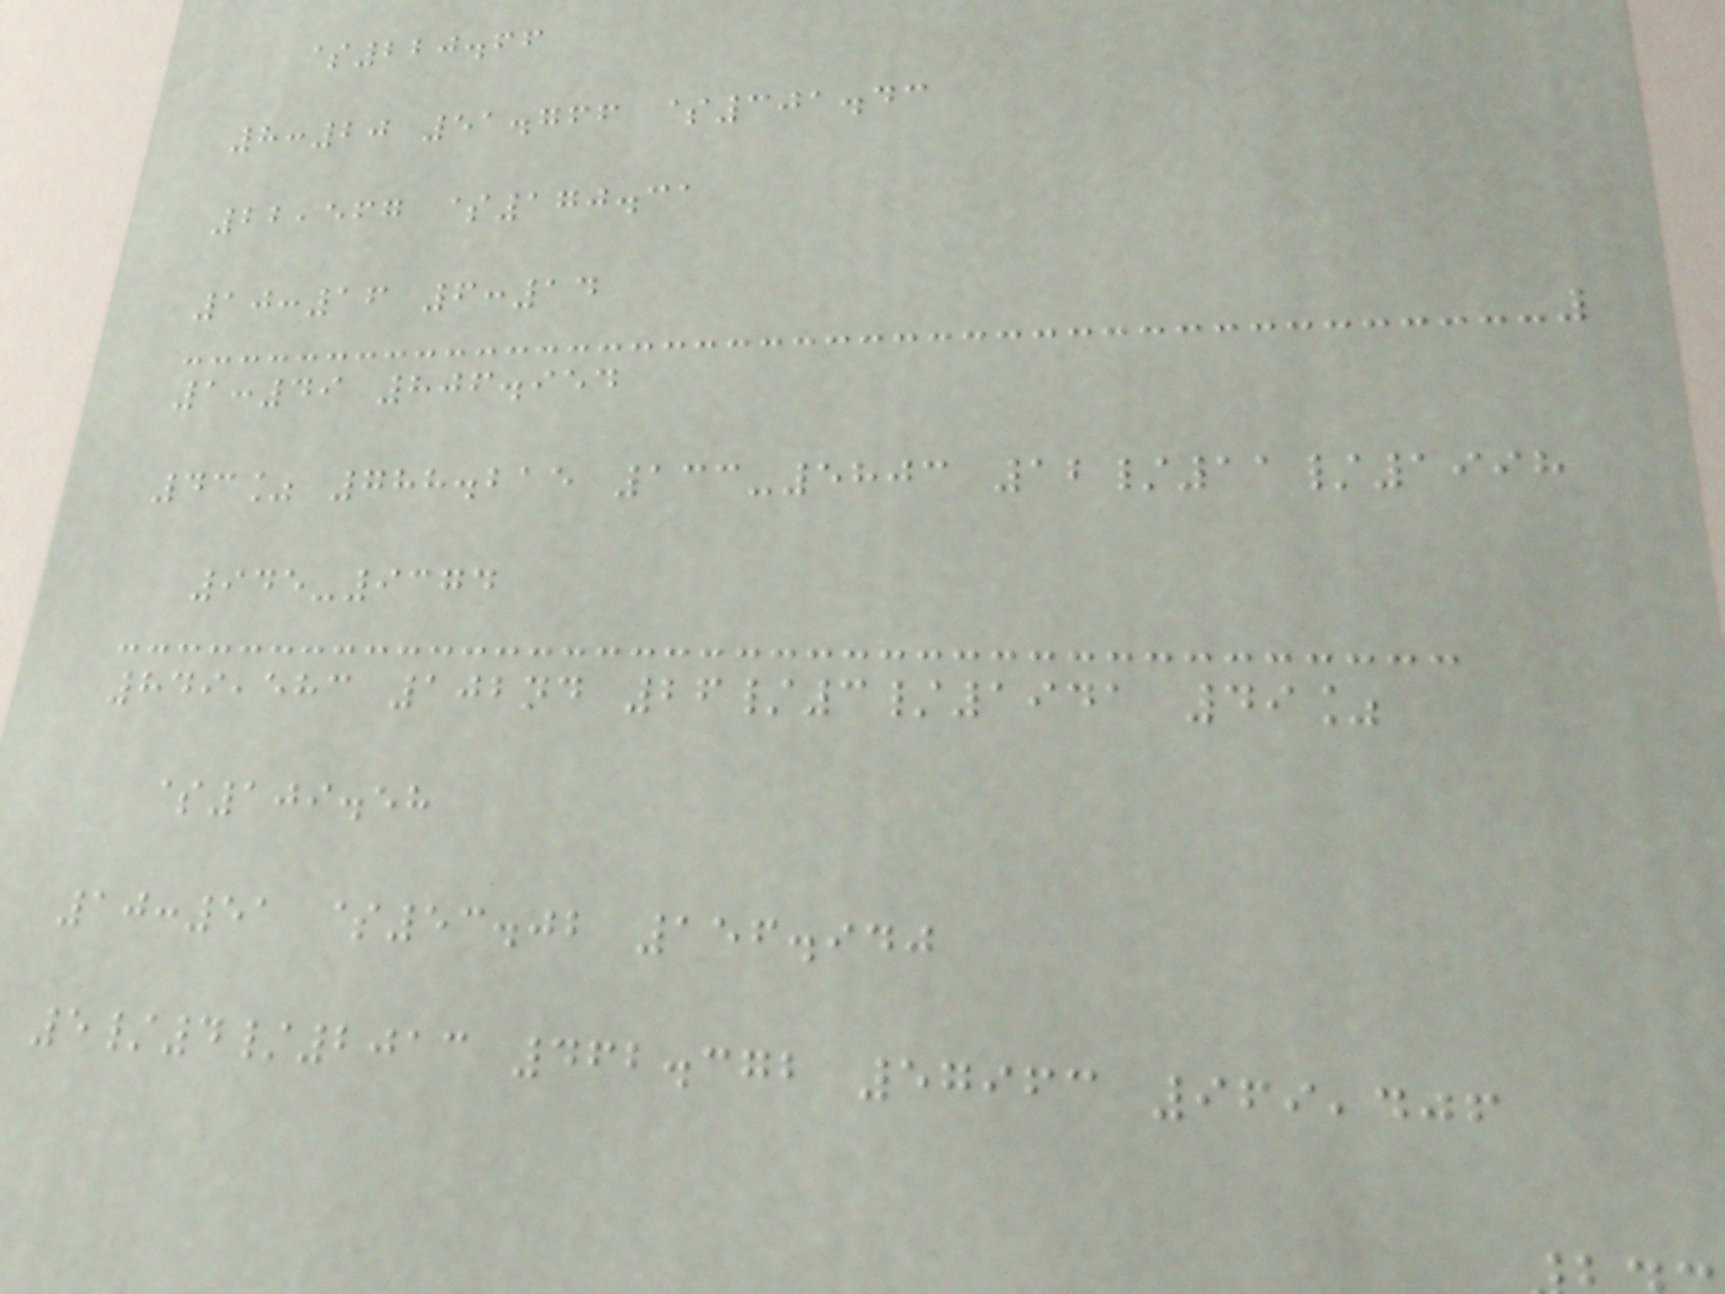$220.66
8:20 51.766 $301.43
22,567 $170.31
10:16 6:14
1:49 806.954
43% 788.215 133-5803 12/11/1998
945-9374
849,583 102nd 26/3/1941 49%
$109.58
10:51 $53.02 156.940
5/4/2013 462.372 57963 969,406
